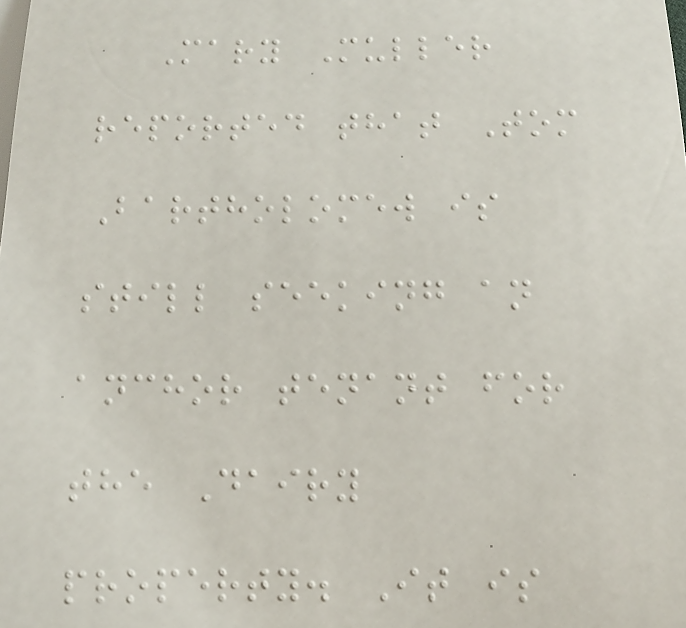Mary Muller
reported that Tom
Bartholomew is
still seeking an
anchor tenant for
the Dairy
property. It is
